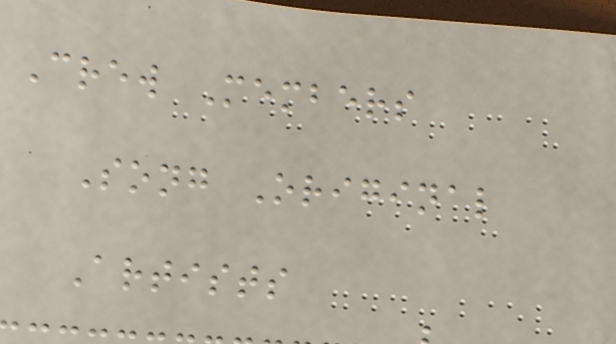Crew Members
Song Original
Artists
